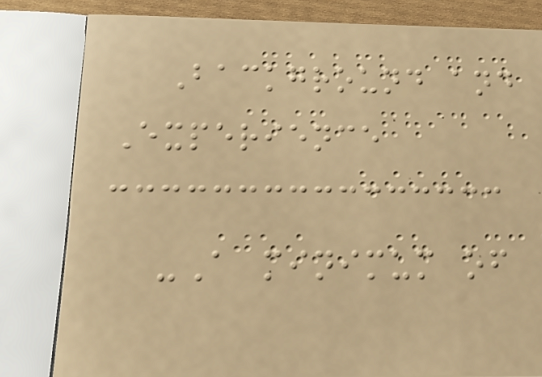Background and
Experience
-A minimum of
